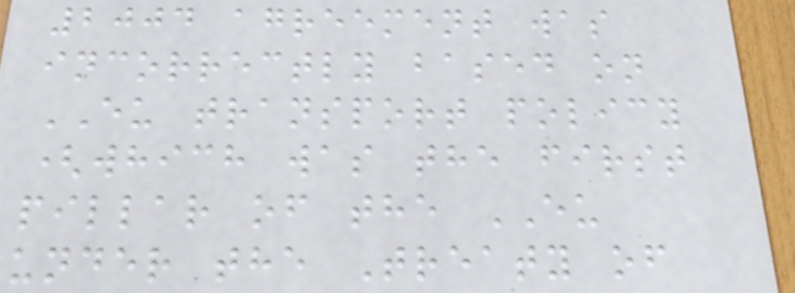2004 agreement was
incorrectly based on
EU transport policy
(which was the first
pillar of the EU
under the Treaty of
